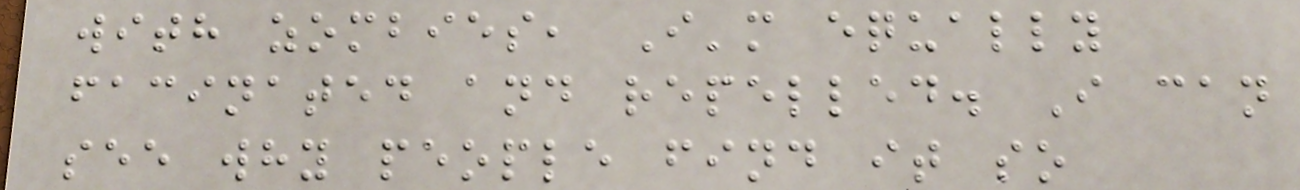with zombies, I'm equally
facinated and repelled. I can
see why people find it so
